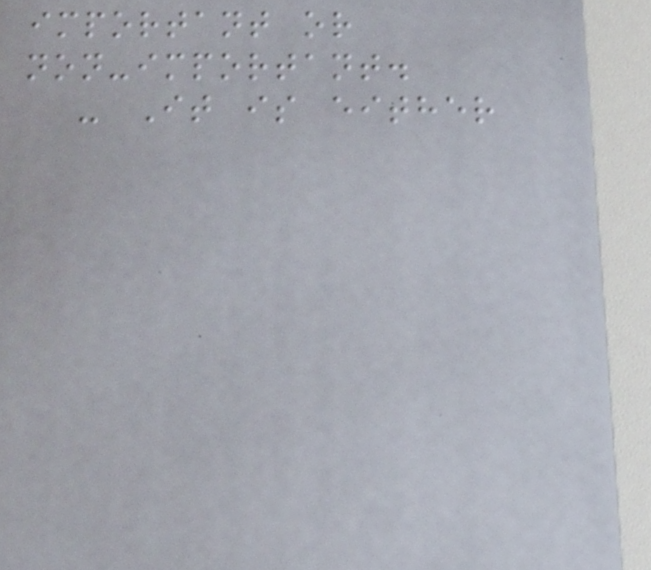important or
non-important.
- It is either
